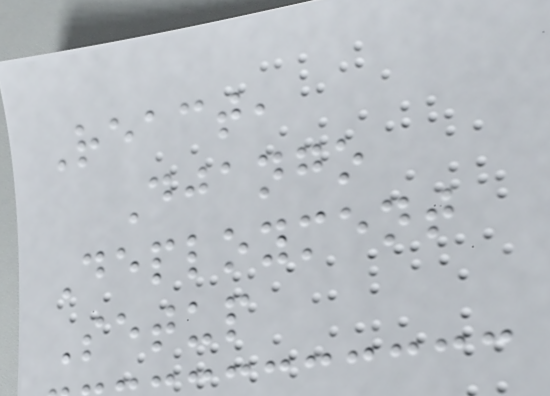React,
Django
Deployment
Setup
